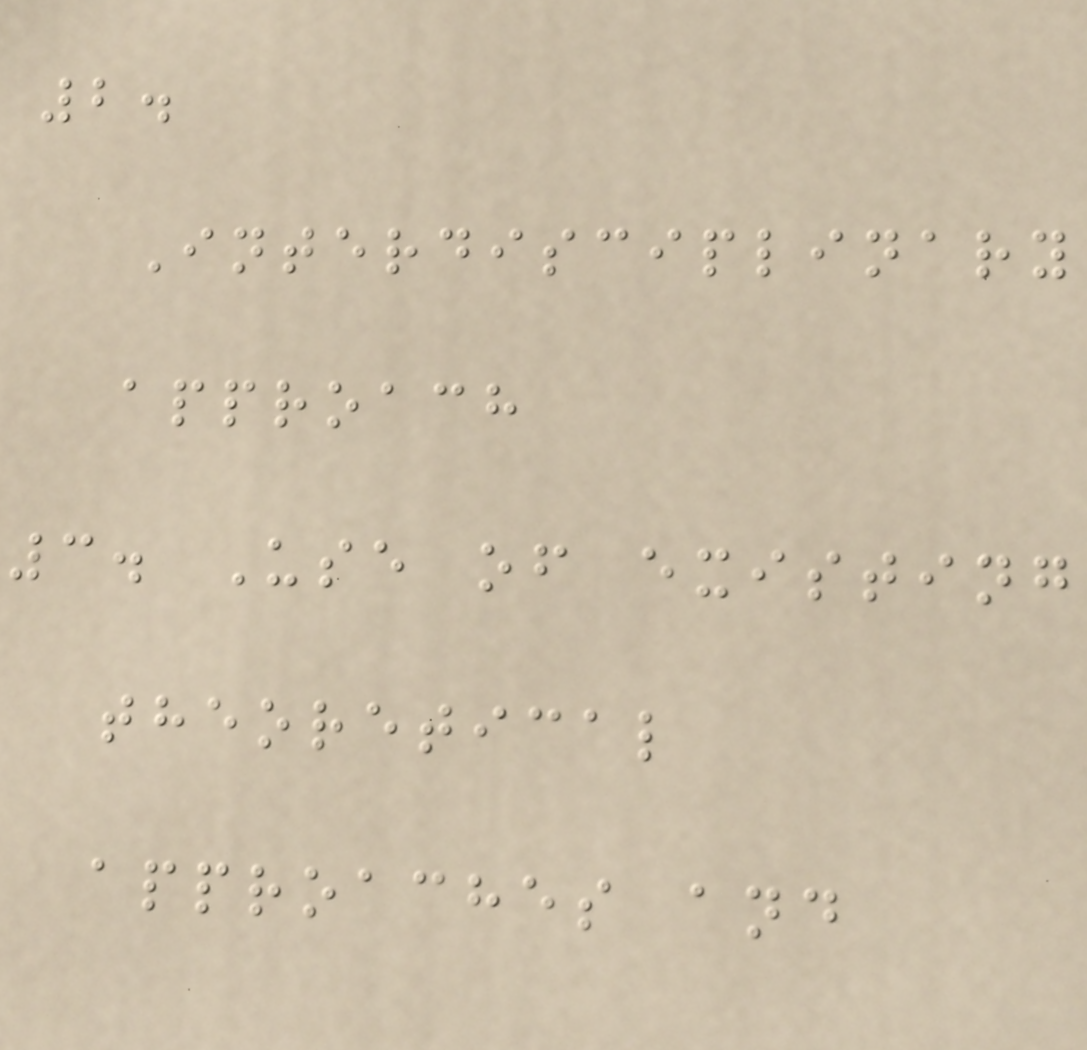2.
Interdisciplinary
approach
3. Use of existing
theoretical
approaches and
